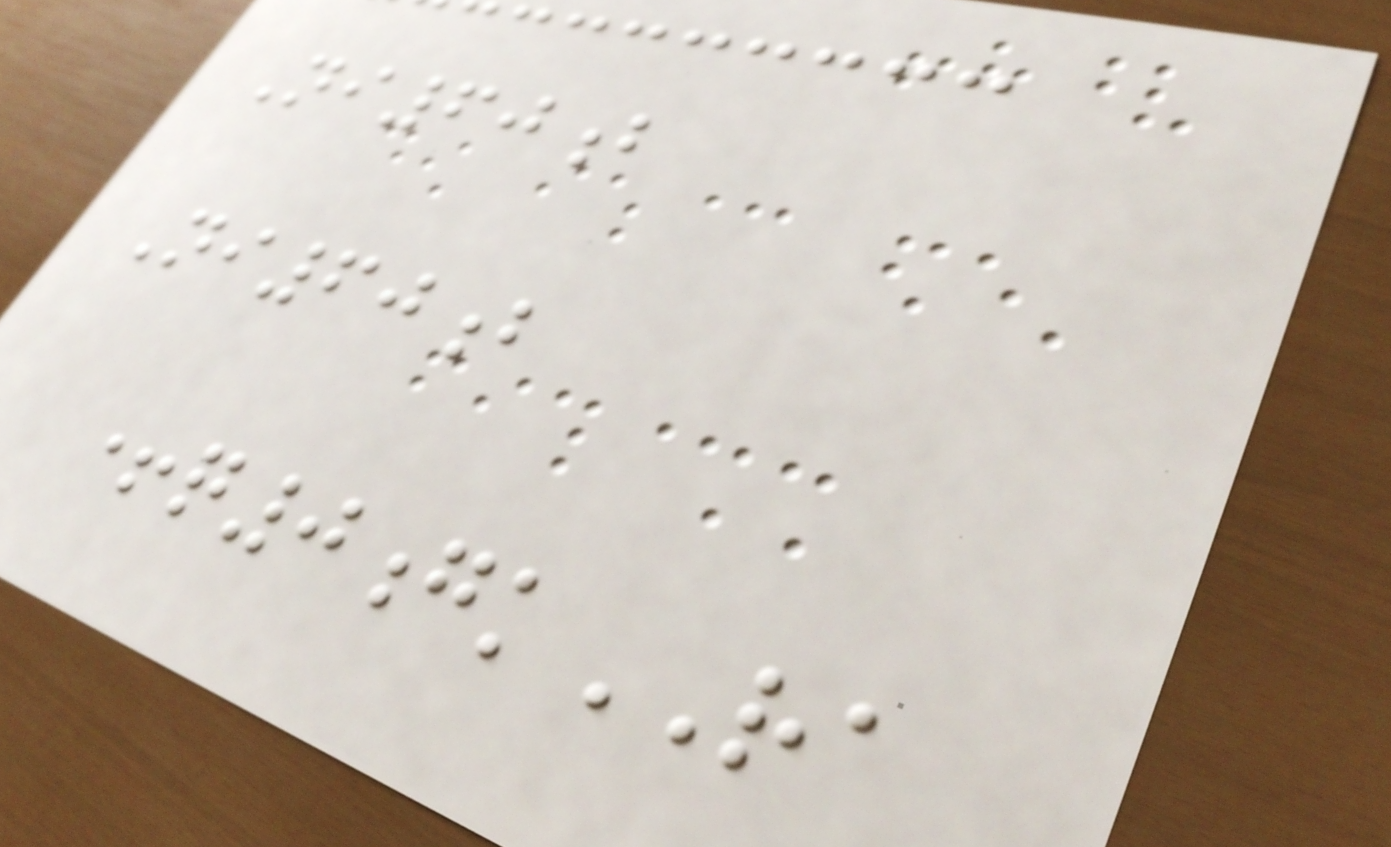Ni60b
Ni60b
+q0gkRA
